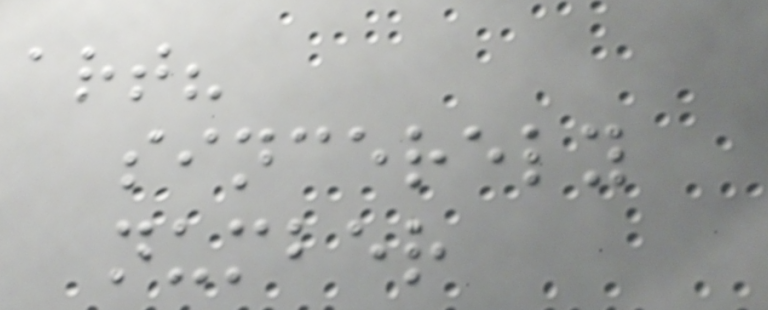art?
sincerely
number
